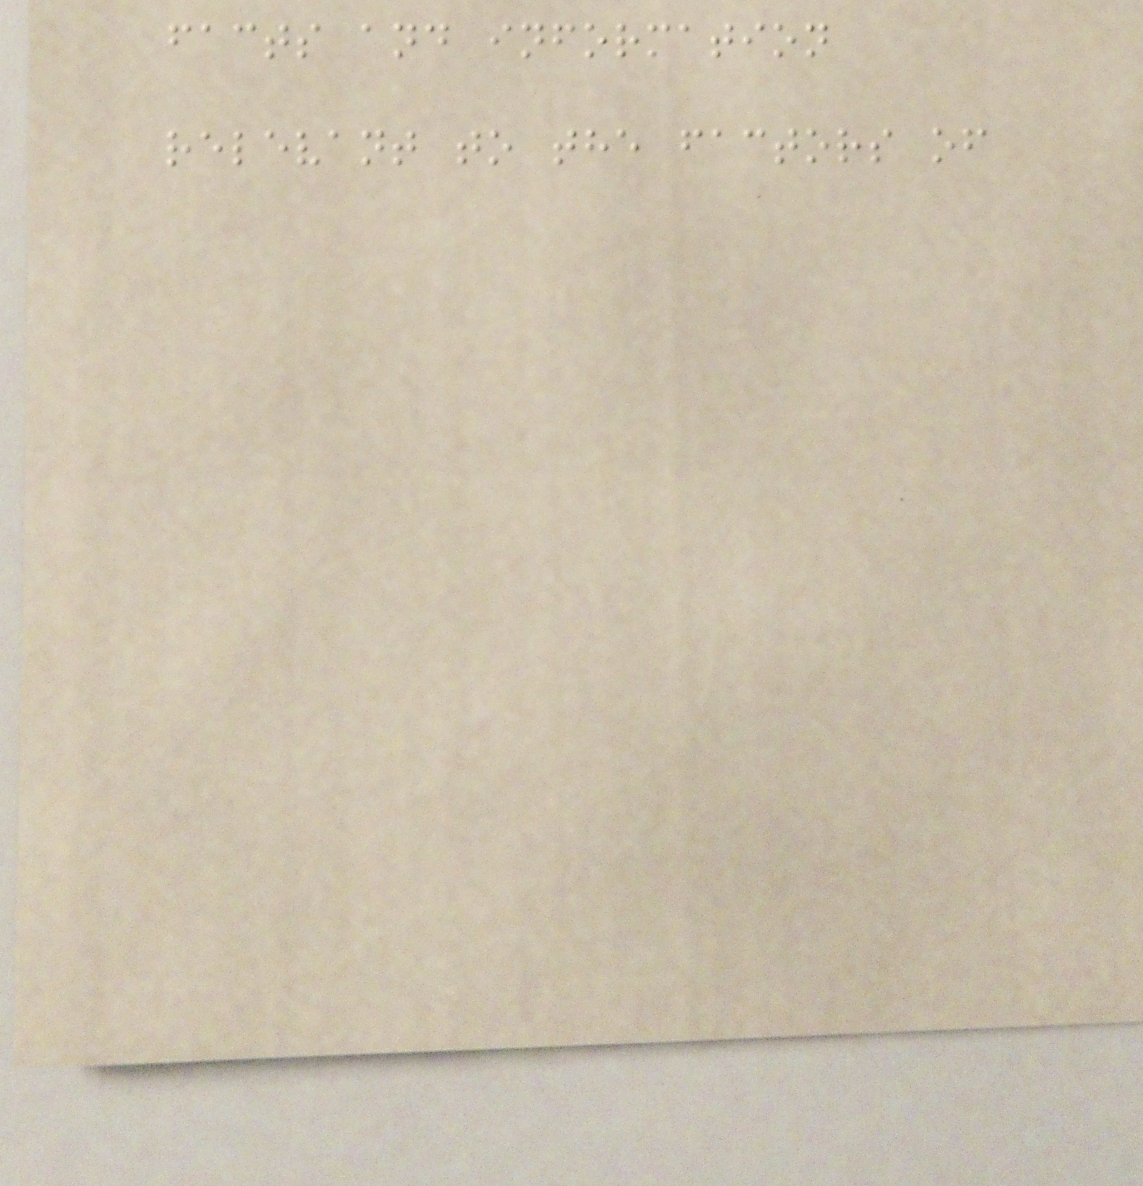facts and information
relevant to the factors of
